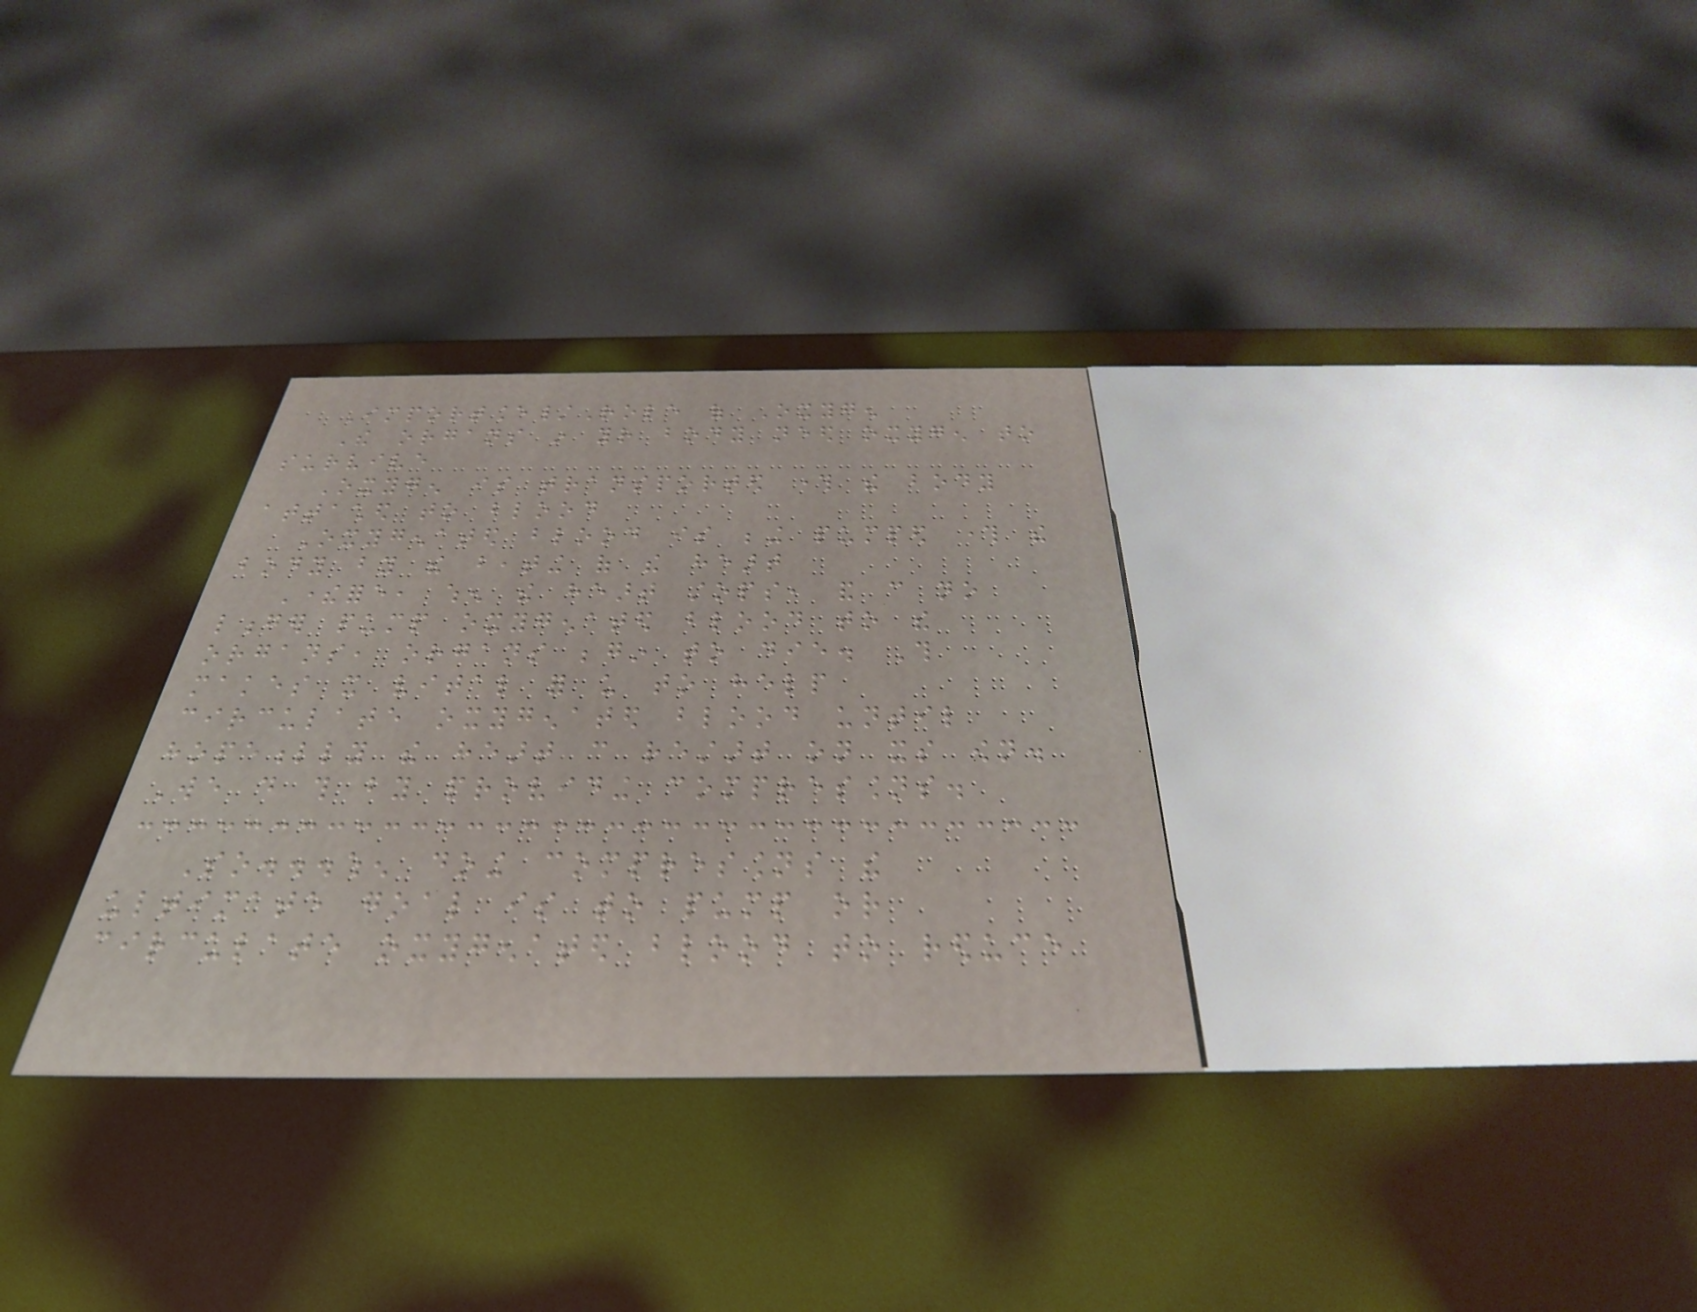Importance/Role of Oxygen
The organs in your body need oxygen to
survive
Oxygen is transported through the body
attached to blood
Oxygenated blood is being pumped through the
body by the beating of the heart
Therefore, when the heart stops, and can no
longer pump oxygenated blood to the
organs, organs begin to die. This
makes it vital for us to help
circulate oxygenated blood until
hopefully the heart can restart on its own.
We do this by providing compressions.
So...when doing compressions the
ultimate goal is to pump or
circulate oxygenated blood to reduce
